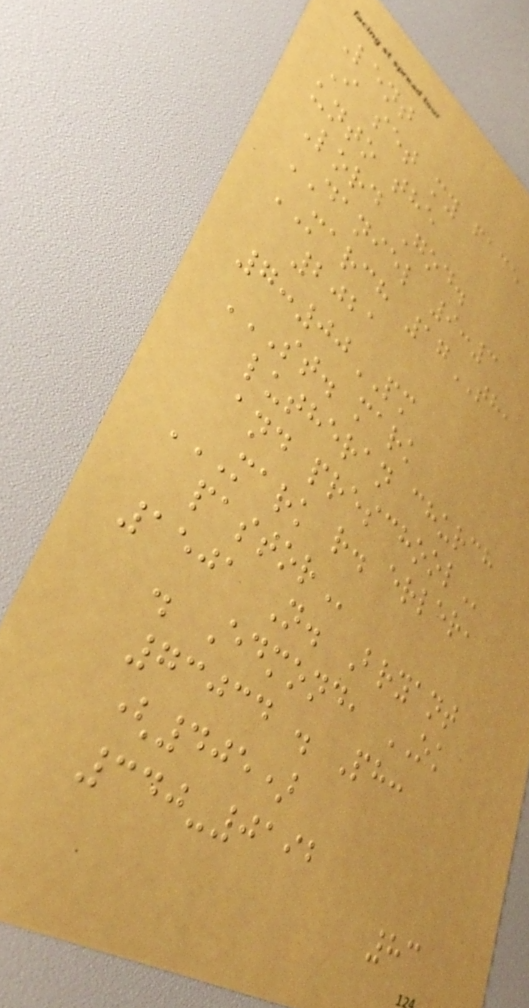Lent
I set my face
unto the
Lord God.
DANIEL 9:3
MARCH 17TH,
2021
7:00PM
ST. MARK
LUTHERAN CHURCH
AND PRESCHOOL
MARK R. ERLER,
PASTOR
1501 N. Bryant
. Edmond, OK
73034 . Ph:
(405)
340-0192
83
